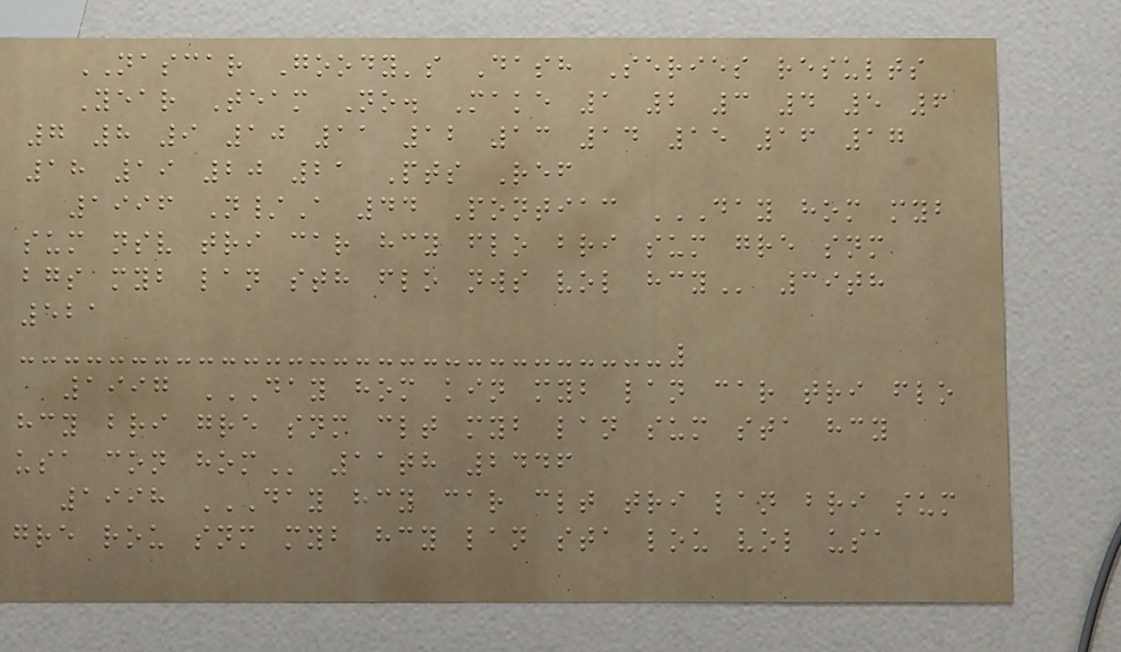NASCAR Goody's Dash Series results
Year Team No. Make 1 2 3 4 5 6
7 8 9 10 11 12 13 14 15 16 17
18 19 20 21 Pts Ref
1996 N/A 44 Pontiac DAY HOM MYB
SUM NSV TRI CAR HCY FLO BRI SUM GRE SNM
BGS MYB LAN STH FLO NWS VOL HCY 39th
521
1997 DAY HOM KIN MYB LAN CAR TRI FLO
HCY BRI GRE SNM CLT MYB LAN SUM STA HCY
USA CON HOM 11th 2446
1998 DAY HCY CAR CLT TRI LAN BRI SUM
GRE ROU SNM MYB HCY LAN STA LOU VOL USA
